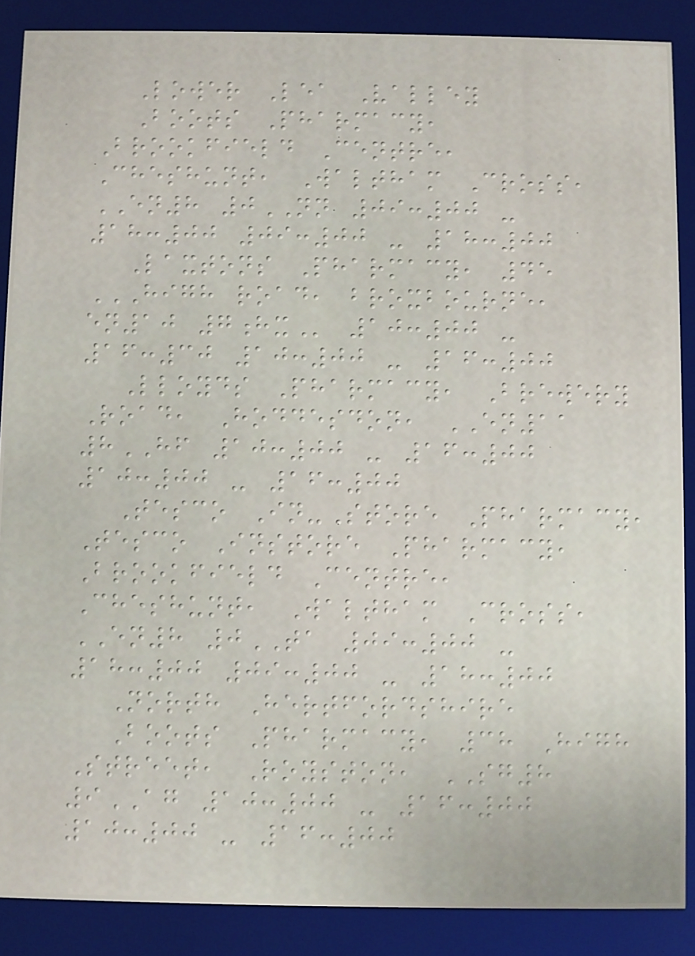Lower Lea Valley
Boots Pharmacy,
Brookfield Centre,
Cheshunt, Waltham Cross,
EN8 0NN 09:00 -
18:00 09:00 - 18:00
Laxtons Pharmacy, 45
HIGH ROAD, BROXBOURNE,
EN10 7HX 10:00 -
16:30 10:00 - 16:00
Lloyds Pharmacy, Brewery
Road, Hoddesdon, EN11
8HF 10:00 - 16:00
10:00 - 16:00
Tesco In-Store Pharmacy,
Tesco Instore Pharmacy,
Brookfield Centre,
Cheshunt, Waltham Cross,
EN8 0TA 09:00 -
18:00 09:00 - 18:00
North Hertfordshire
Boots Pharmacy, 38 High
Street, Royston, SG8
9AG 10:00 - 16:00
10:00 - 16:00
